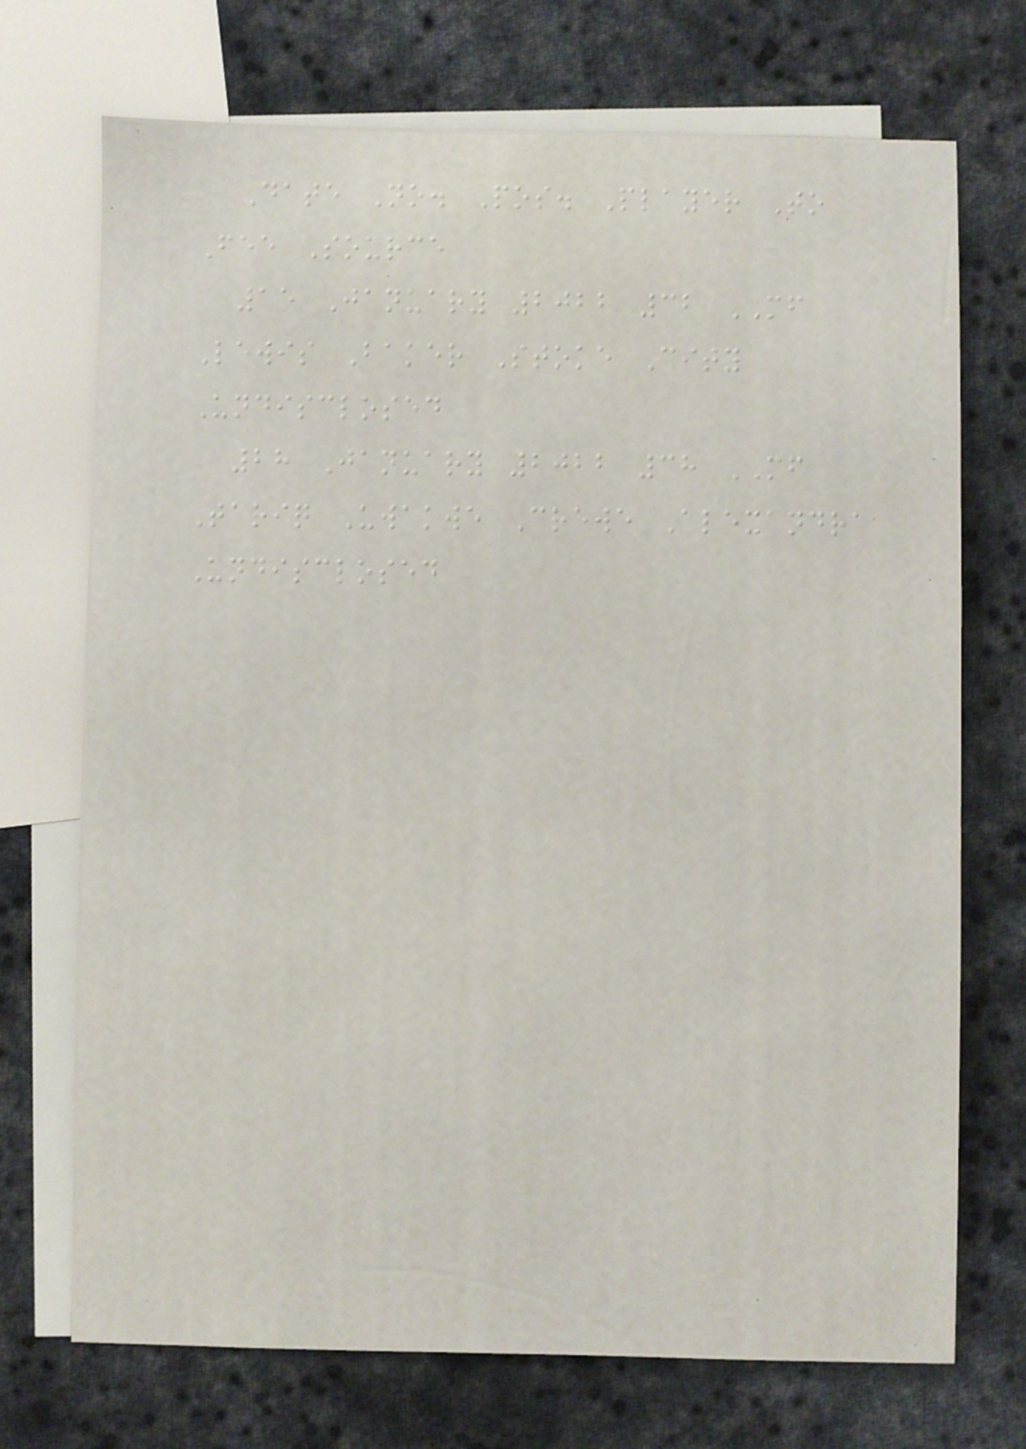Date No. Pos. Player To
Fee Source
15 January 2022 32 MF
Lewis Baker Stoke City
Undisclosed
28 January 2022 38 MF
Tariq Uwakwe Crewe Alexandra
Undisclosed
